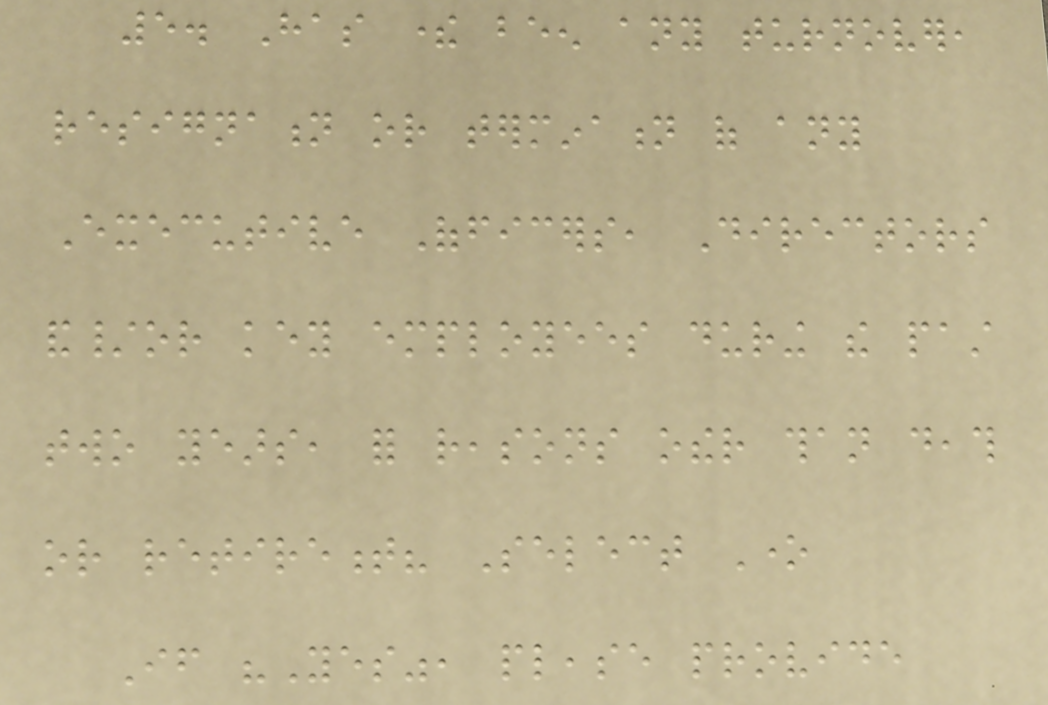5. Has there been any turnover,
resignation or termination of any
Executive Officers, Directors
and/or key employees during the past
two years, for reasons other than death
or retirement? Select One
If "Yes", please provide
